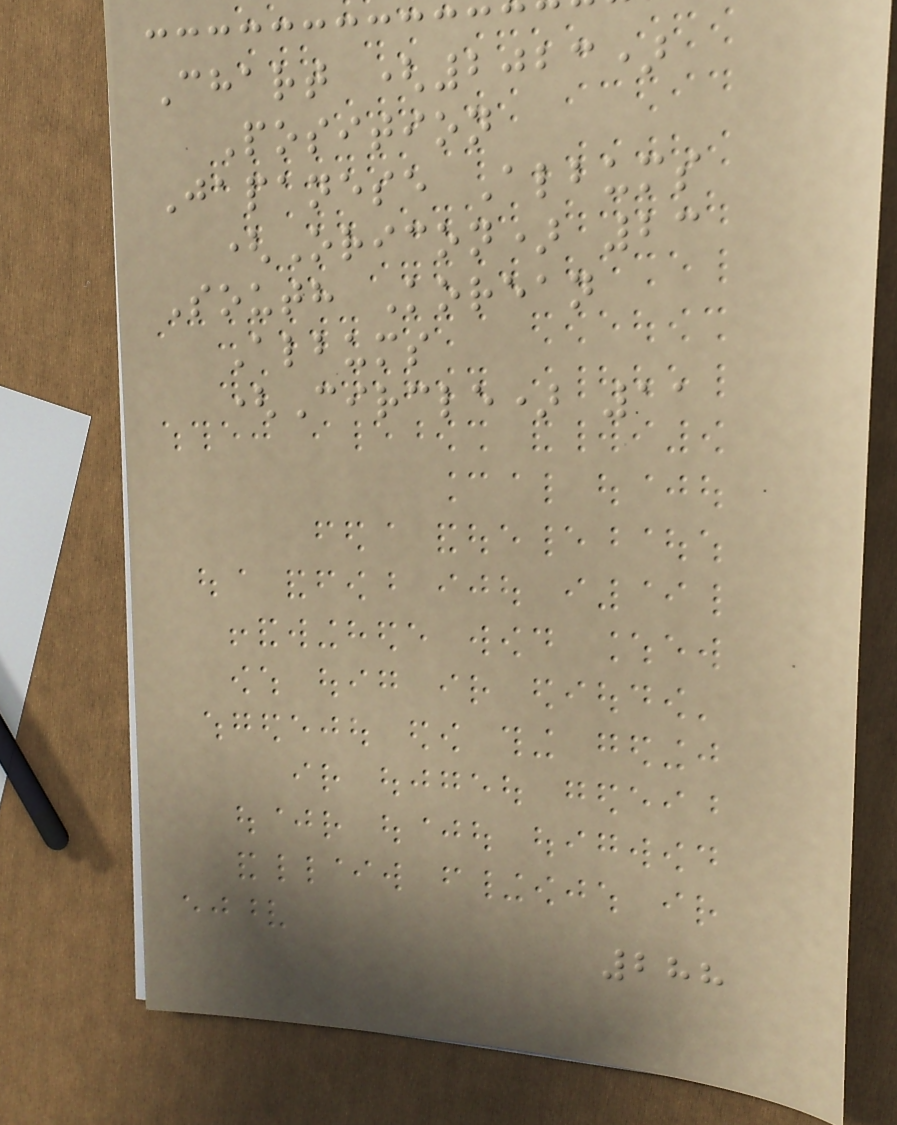Chart (2023)
Position
Japanese Albums
(Oricon) 23
South Korean
Albums
(Circle) 11
288
